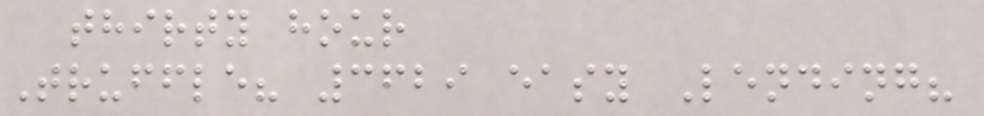thirty hour
Truffle? 3629 easy Lending?
